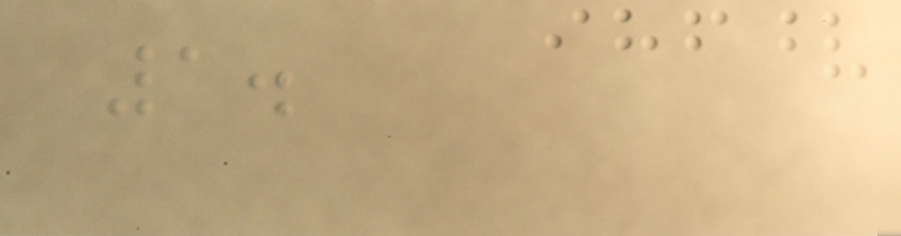1.
